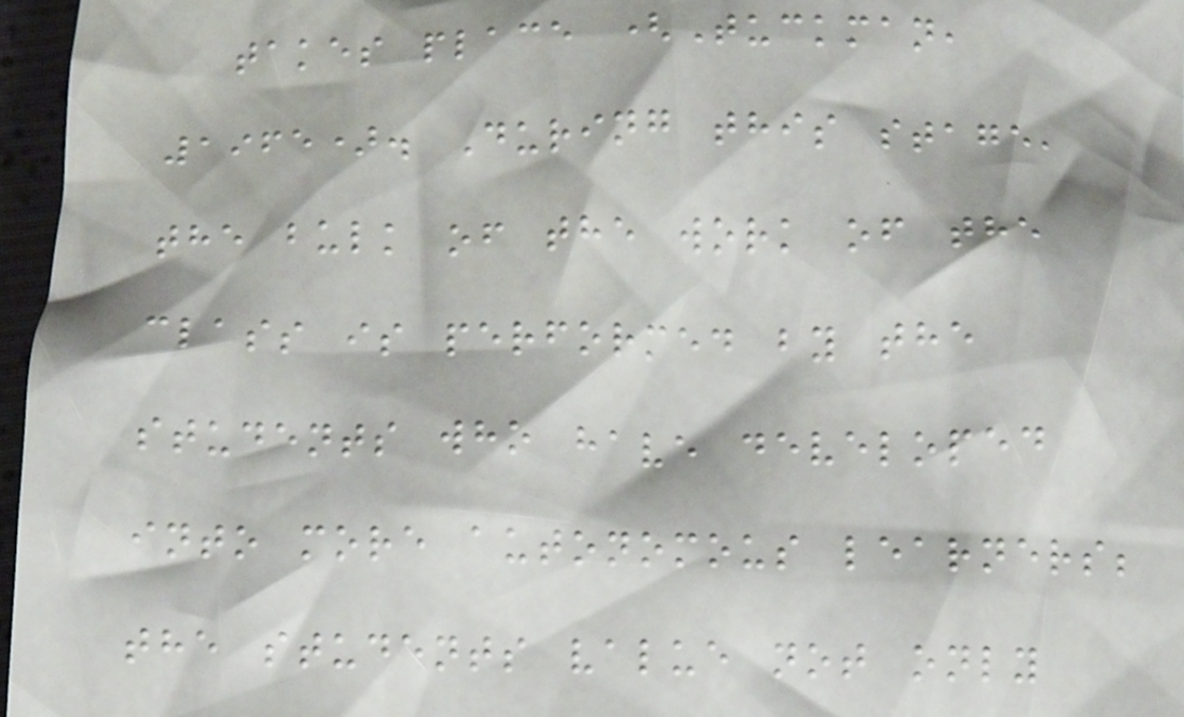takes place (Tuckman,
1965). During this stage,
the bulk of the work of the
class is performed by the
students who have developed
into more autonomous learners;
the students value not only
